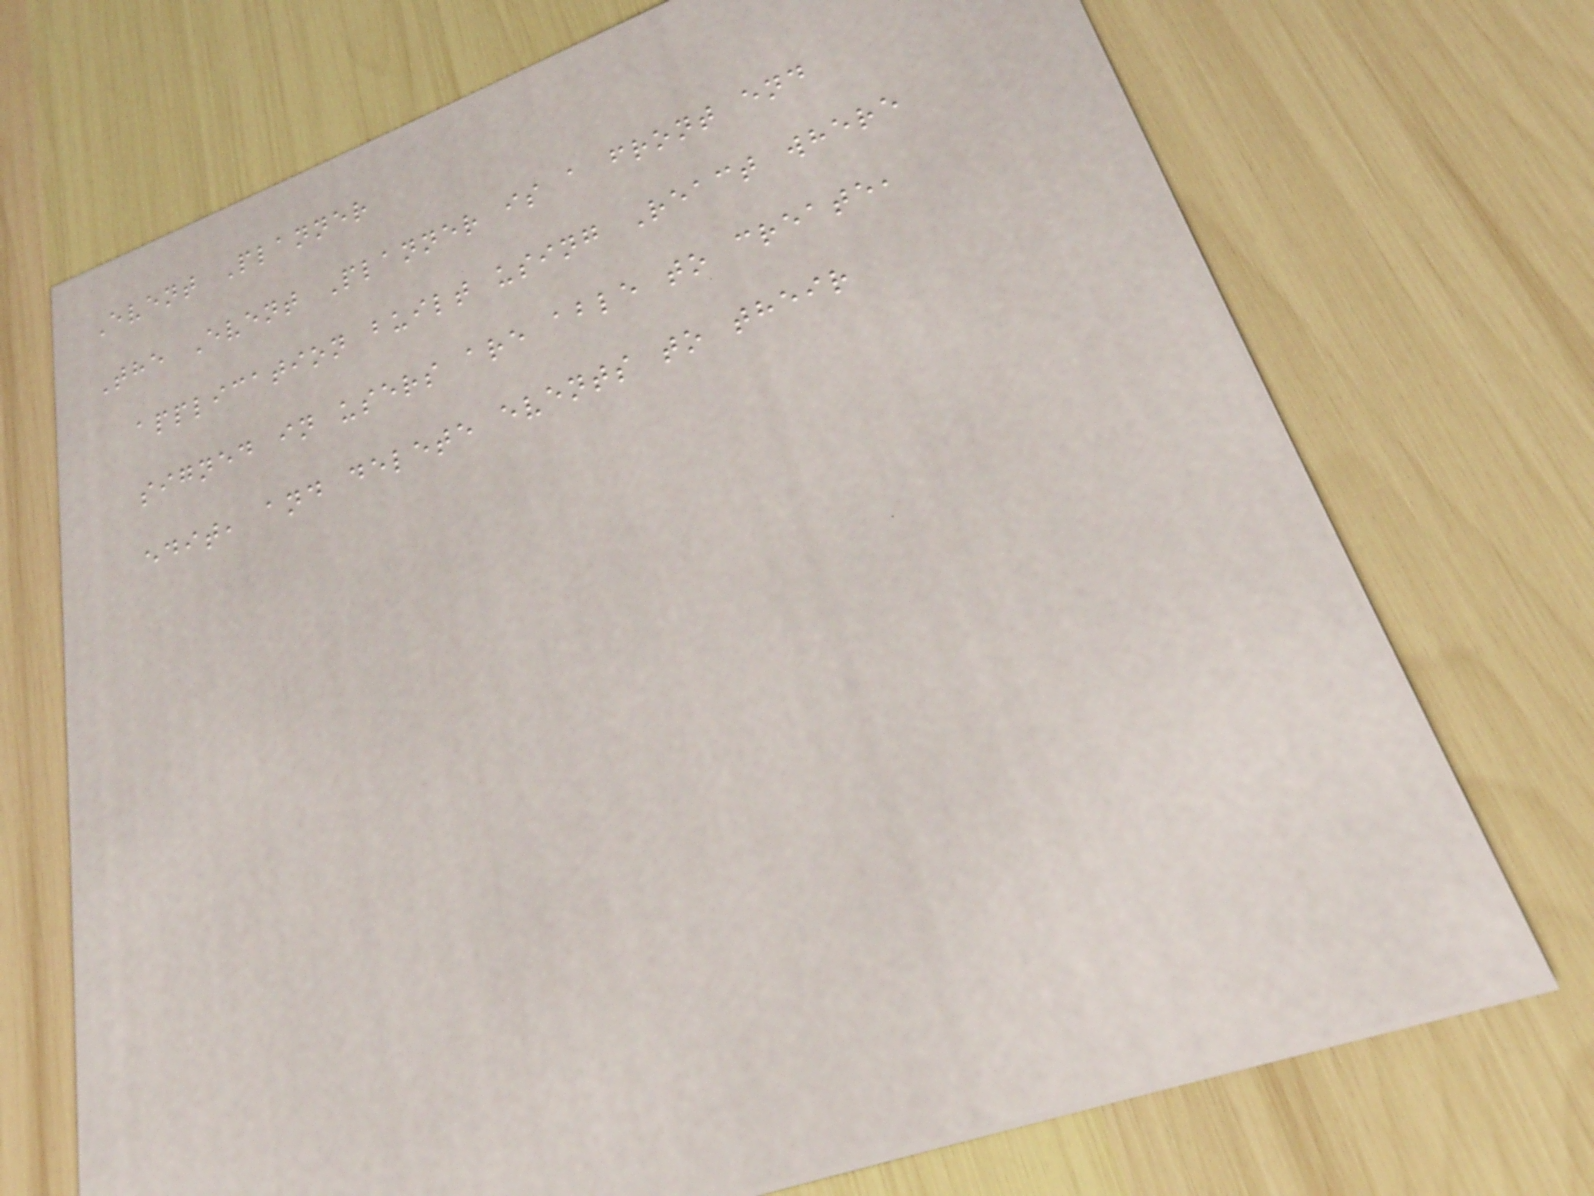Event Planner
The Event Planner is a front end
application built using React where
signed in users are able to create,
edit, and delete events to their
